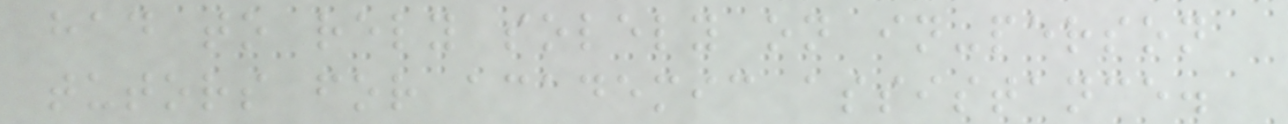had to rely solely on in-person
tutors for academic assistance.
